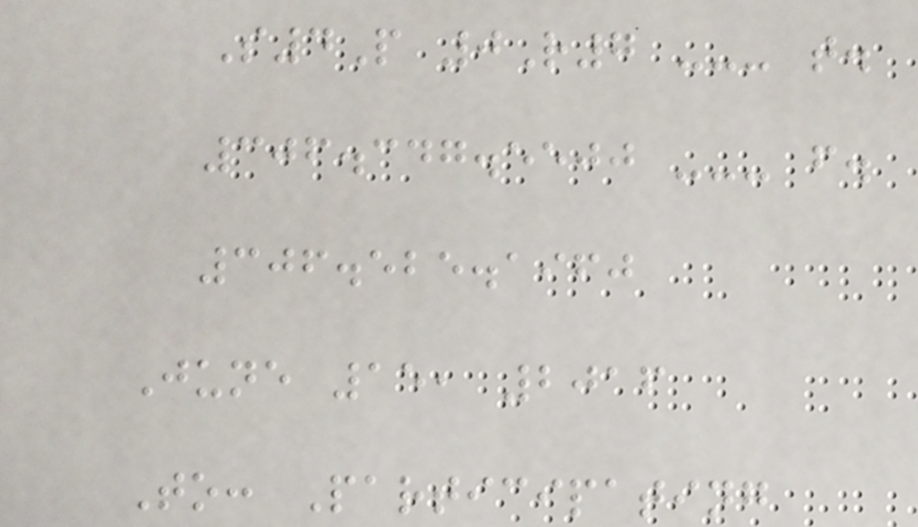S4P 0R7 --- t.
306.347.5500 --- f.
306.525.1960
June 15, 2016
To: Participating
